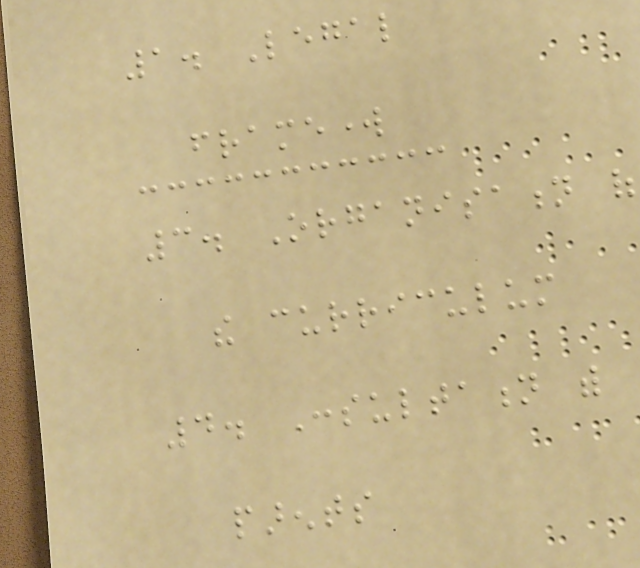1. Legal
framework
3. Organisation of
the curriculum
4. Consultation with
parents
